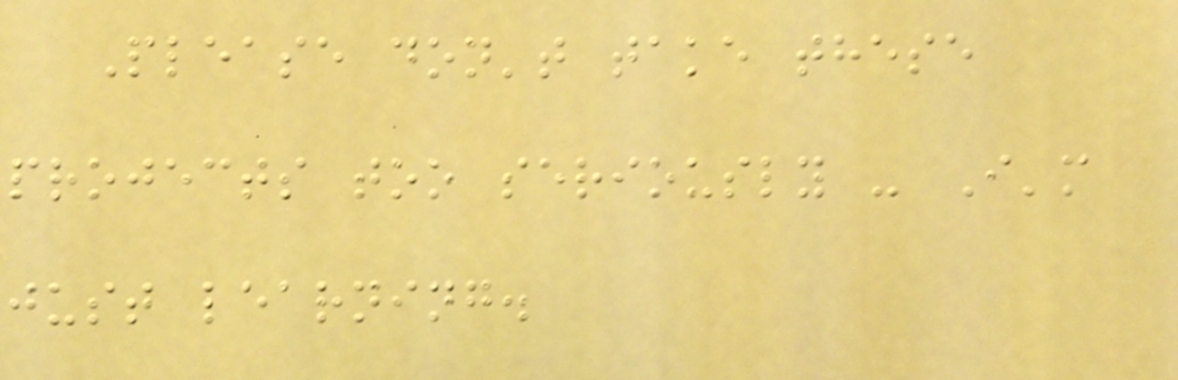Please don't take these
projects too seriously - I'm
just learning.
